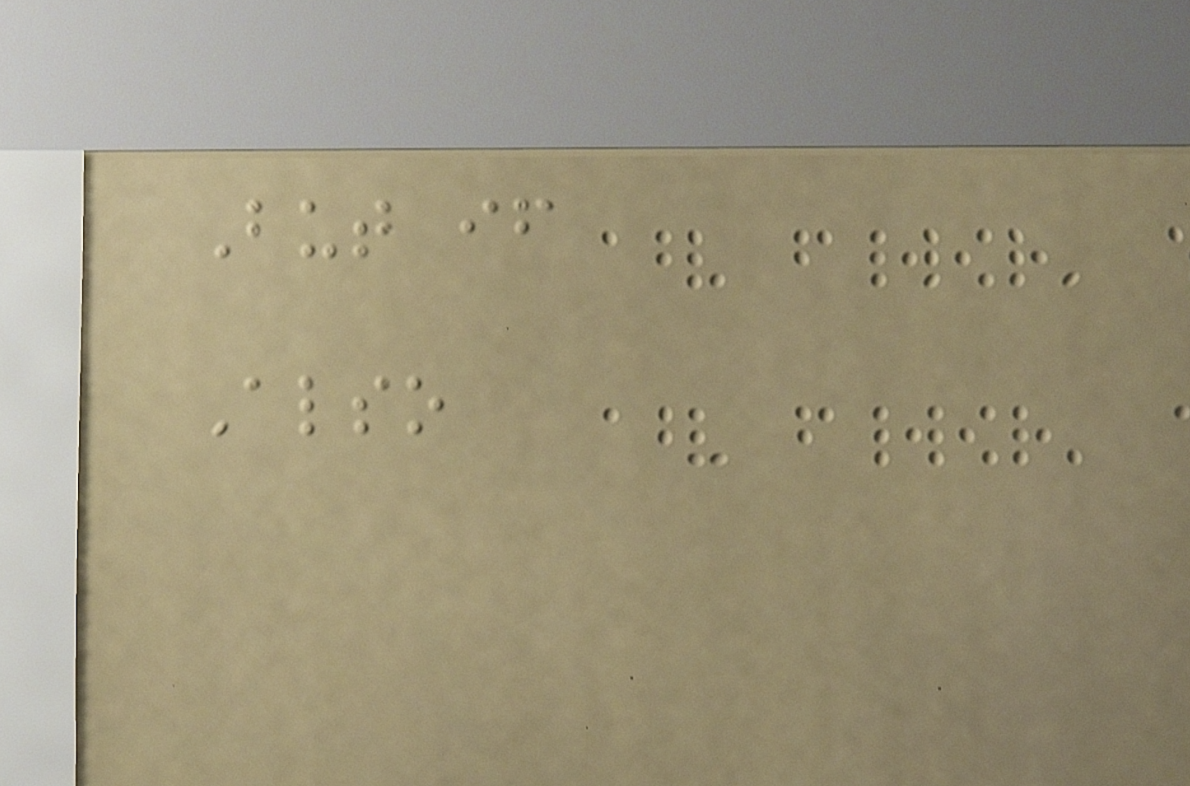But if
Also
